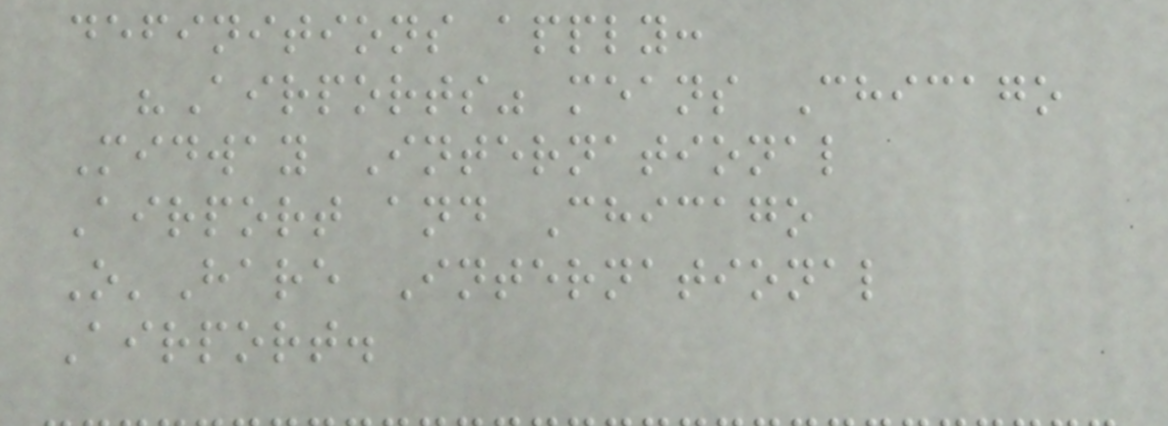definitions apply:
"Airports" means Chicago
Midway International
Airport and Chicago
O'Hare International
Airport.
